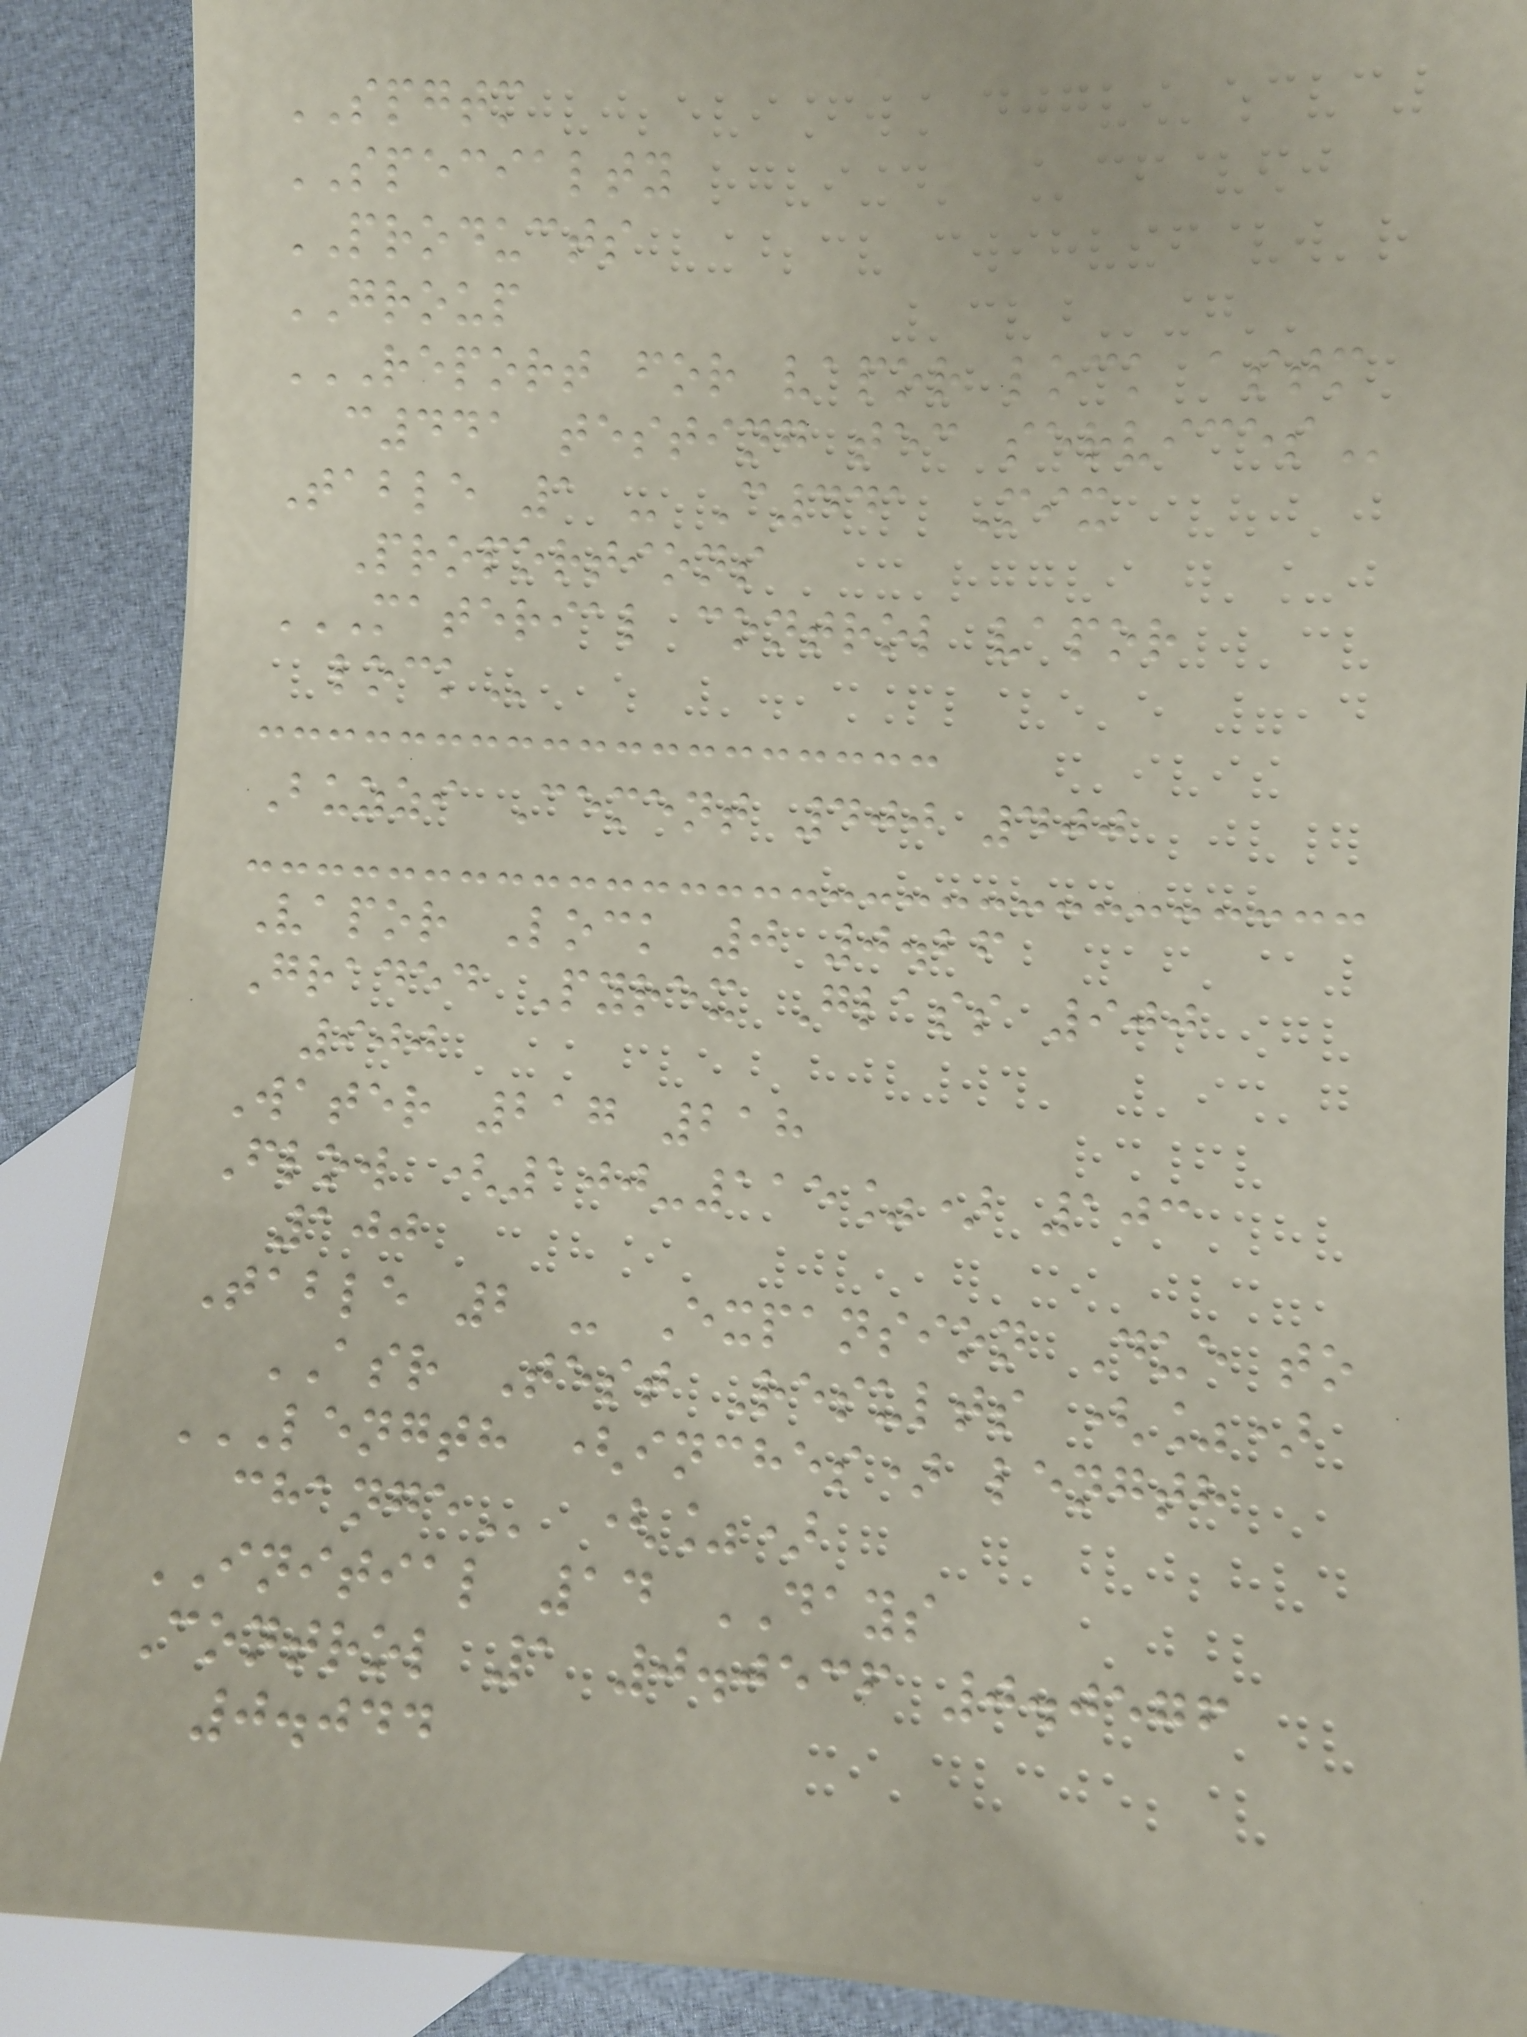SPGTM
SPECIALTY
PRODUCTS
GROUP
REPORT FOR VAPOR LOCK ASTM
C441 TESTING TEC SERVICES
Table 1 - C441 Mix
Proportions
MATERIAL CONTROL VAPOR
LOCK
Buzzi Cement 400 400
Vapor Lock 0 0.26
Graded Pyrex Glass 900
900
Water 217 218
Flow (100-115%) 103
100
Table 2 - Expansion Due to
ASR Test Results (%)
LENGTH (INCHES) LENGTH
CHANGE (%)
INITIAL 14 DAYS
Control 1 0.0536 0.0576
0.044
